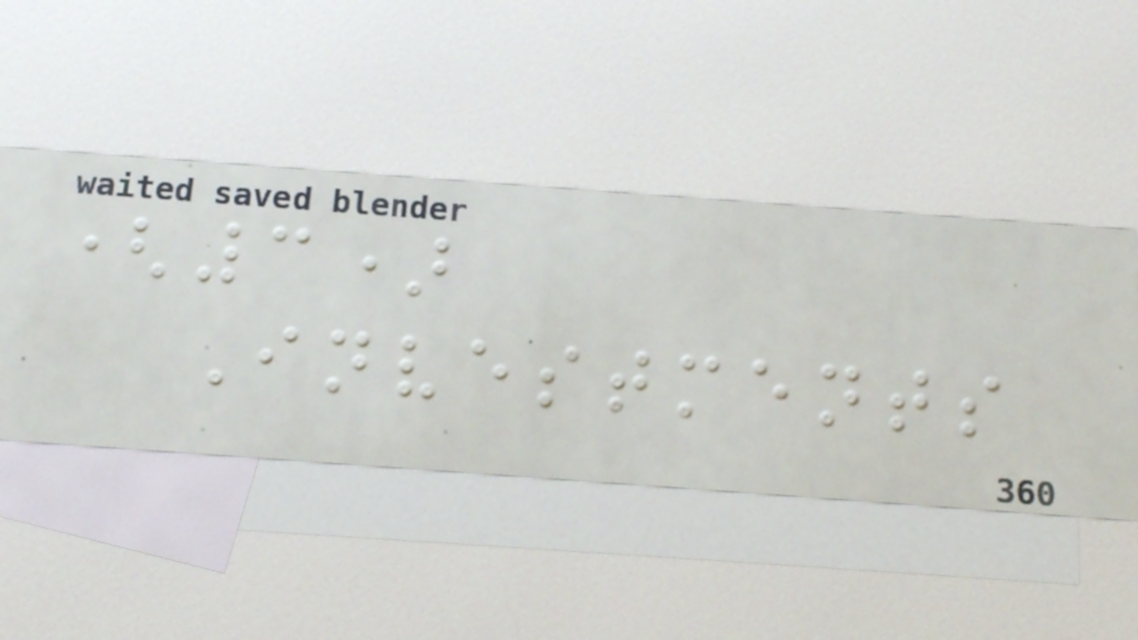(3)
Investments
